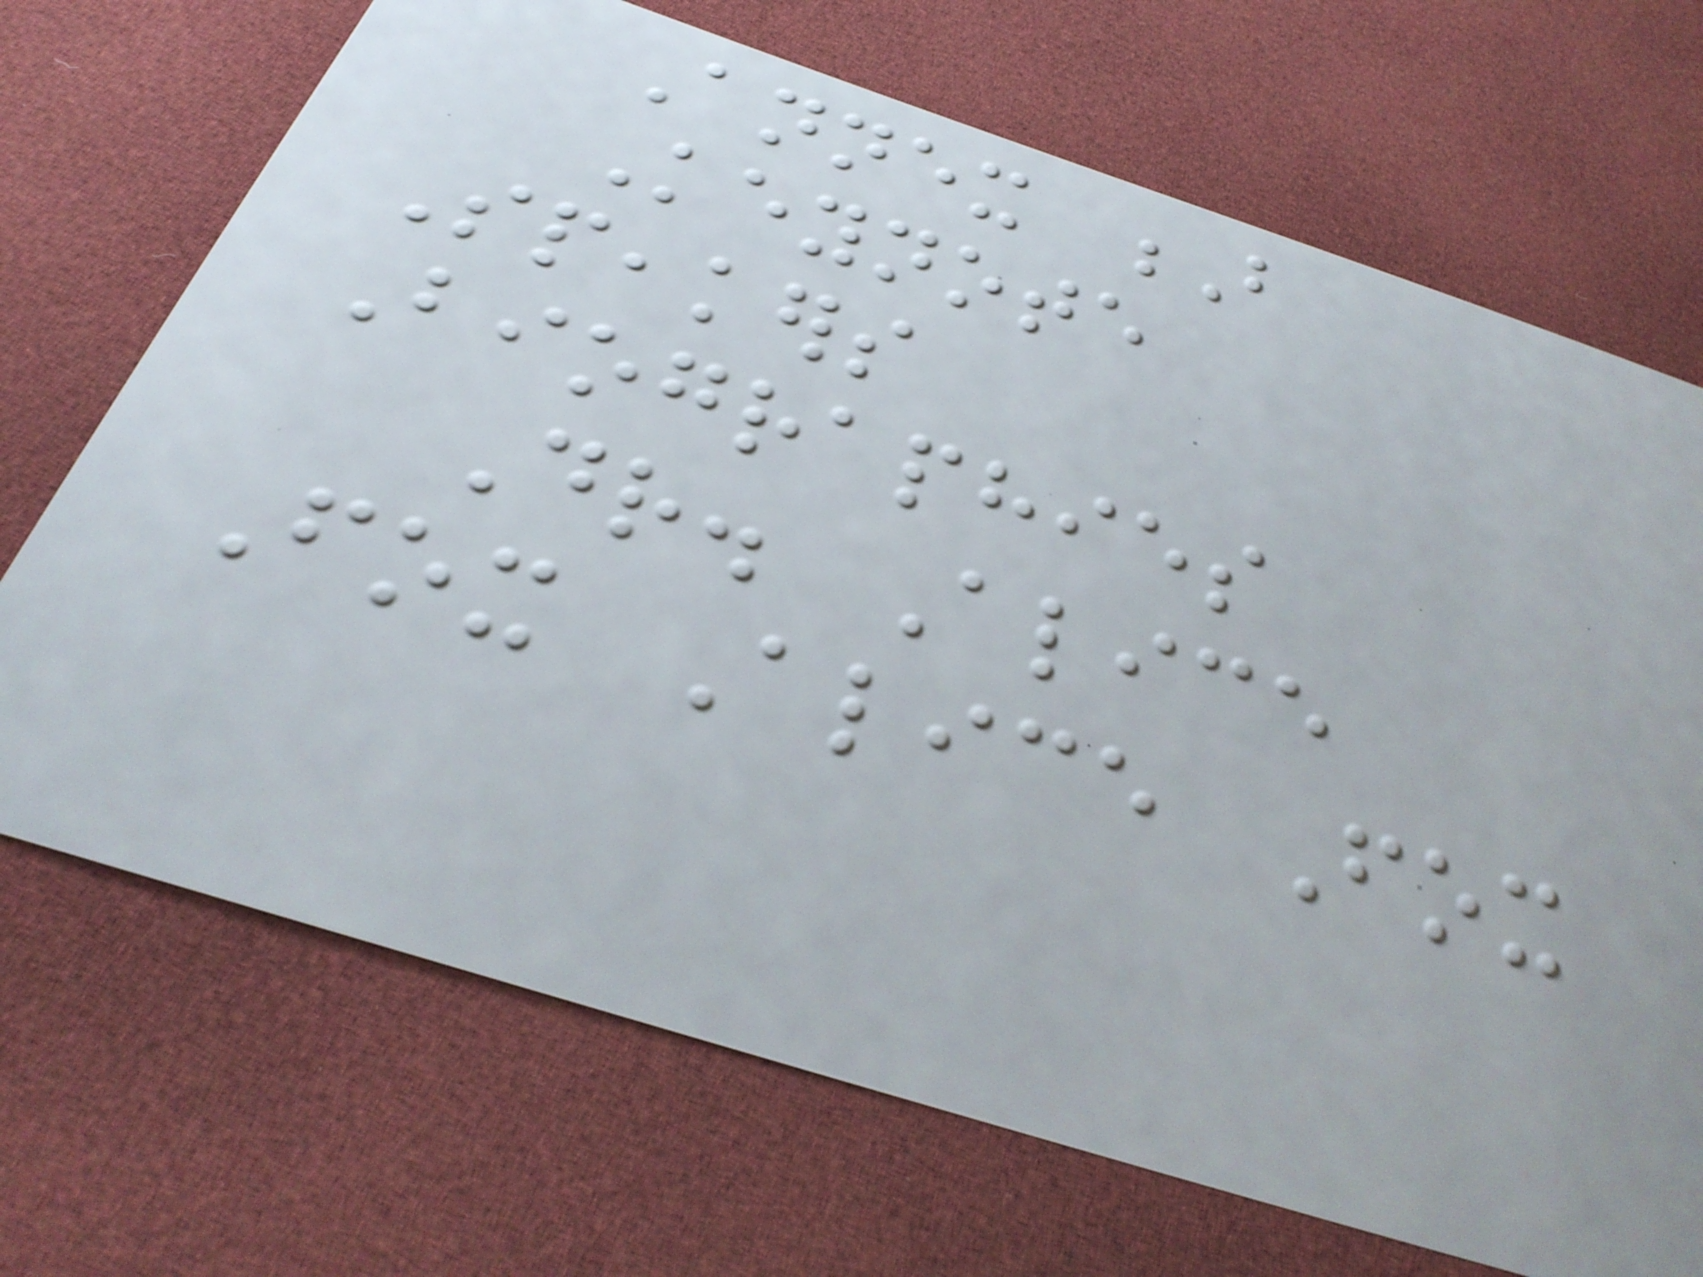Annex B
Keynote
Speakers
Biographies
Dr. Alice
Fox Alice Fox
